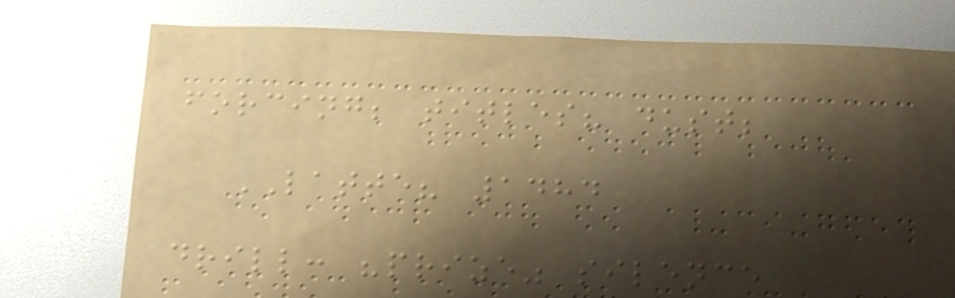forcing; titles? dust;
LATTE? 1484
drill: "prize" silence
